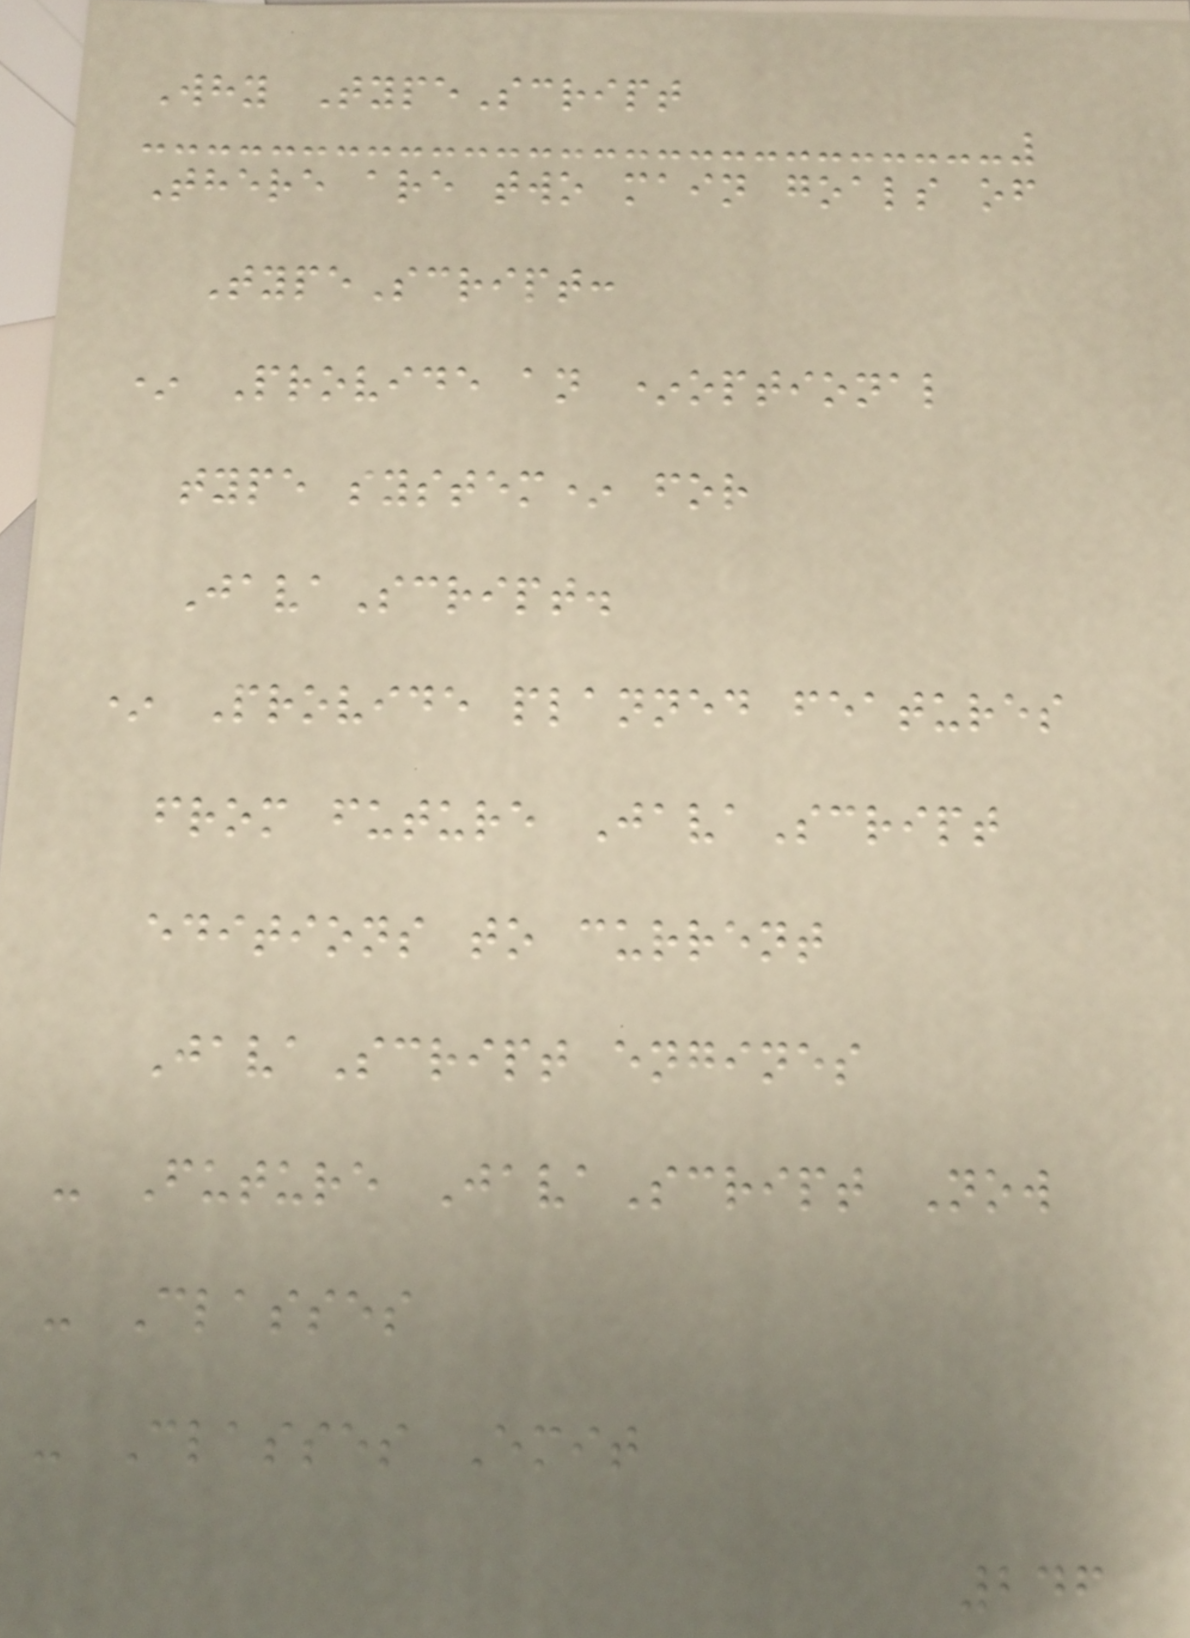Why TypeScript
There are two main goals of
TypeScript:
* Provide an *optional
type system* for
JavaScript.
* Provide planned features
from future JavaScript
editions to current
JavaScript engines
- Future JavaScript Now
- Classes
- Classes Emit
246
